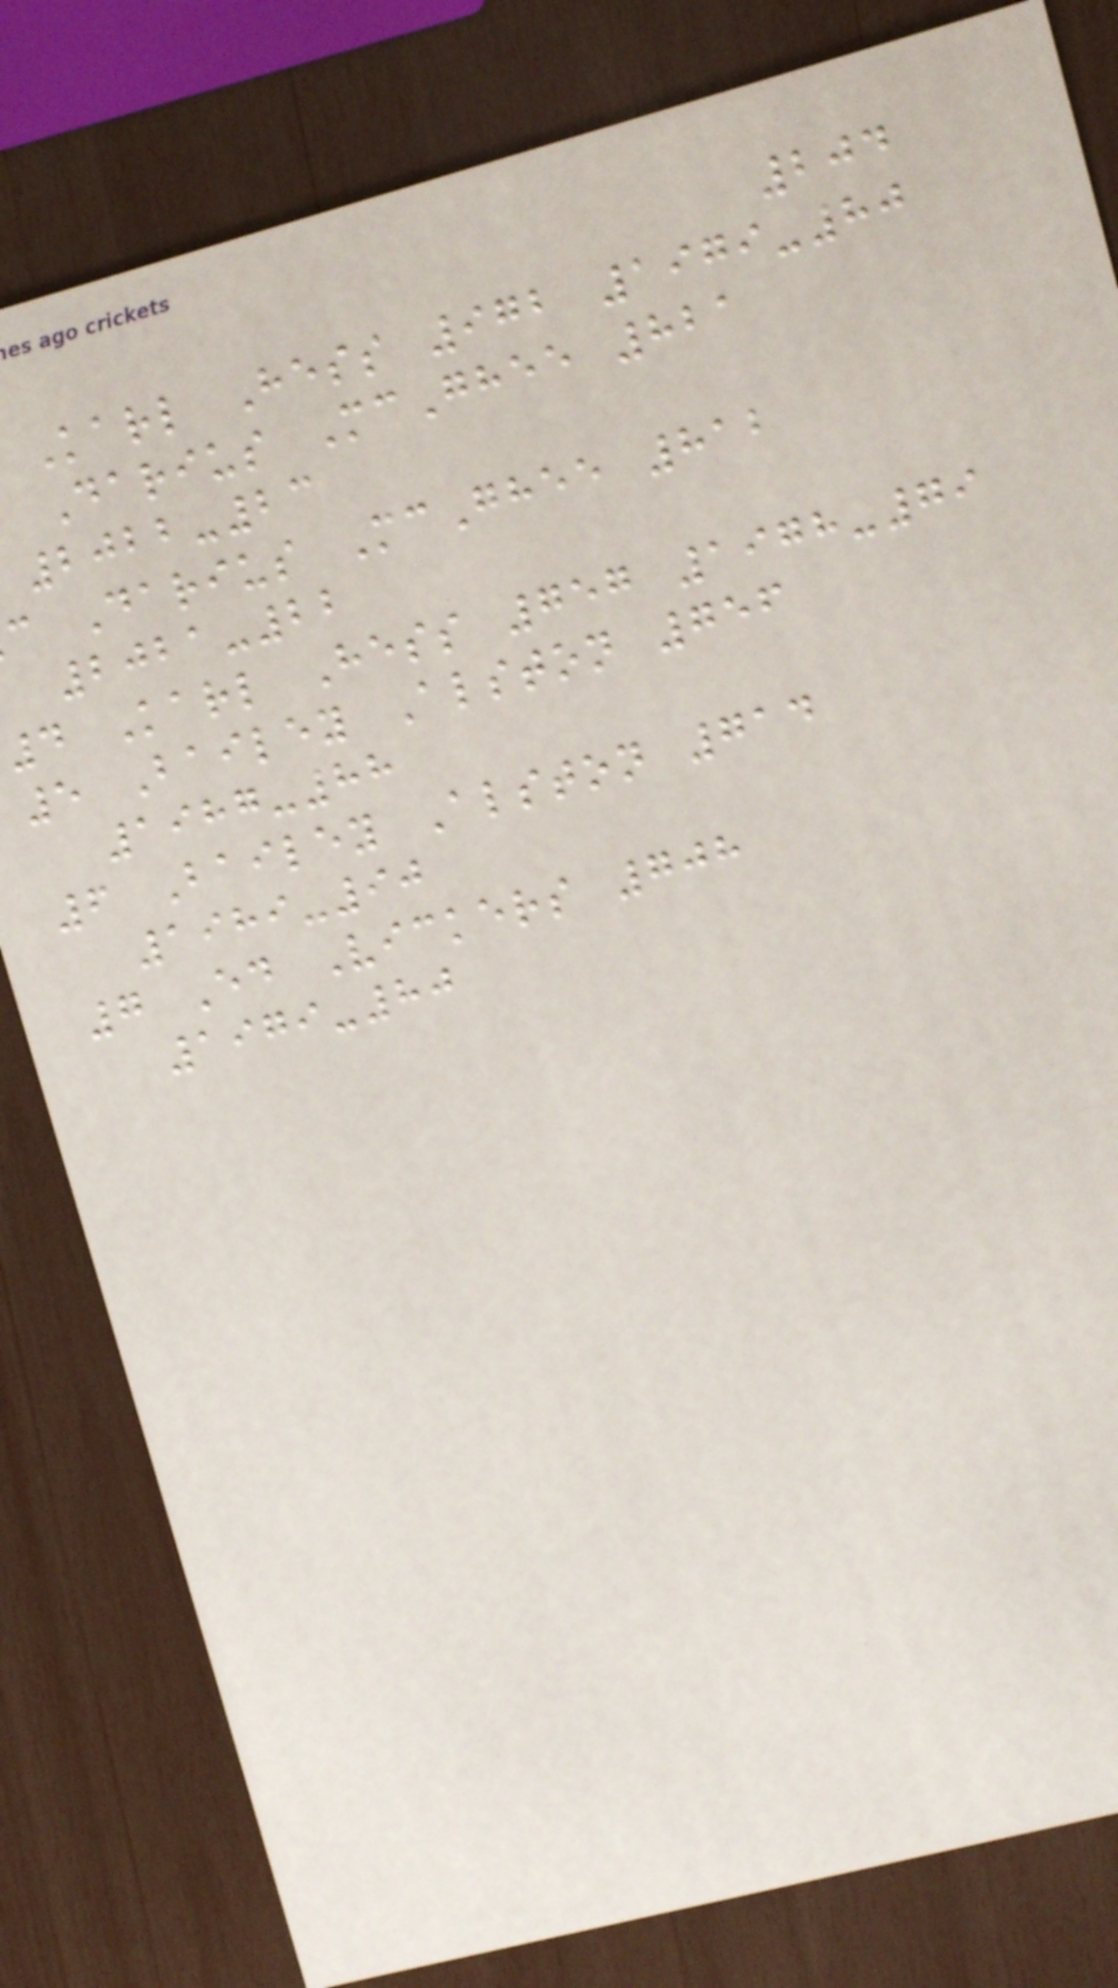204
Karl Hess 972 1979-80
Darius McGhee 821
2022-23
c Darius McGhee 812
2021-22
4 Karl Hess 757 1978-79
5 Bailey Alston 756
1987-88
6 Bailey Alston 714
1989-90
7 Ed Vickers 708
1979-80
